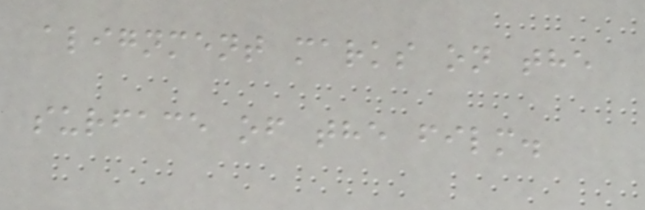alignment marks on the
surface of the film.
